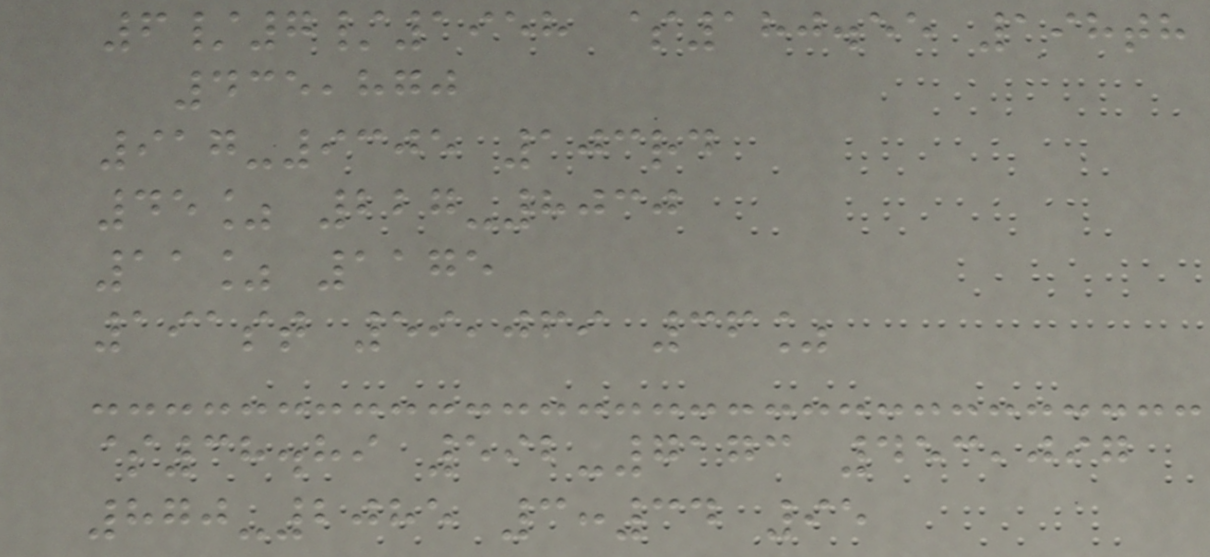6/7/1958 $180.55 198th
435,870
917-9305 103rd
45% 227-8030
11% 1175
191st 59,069 36%
$38.89 592-7173 453,097
870-2085 3:34 95
